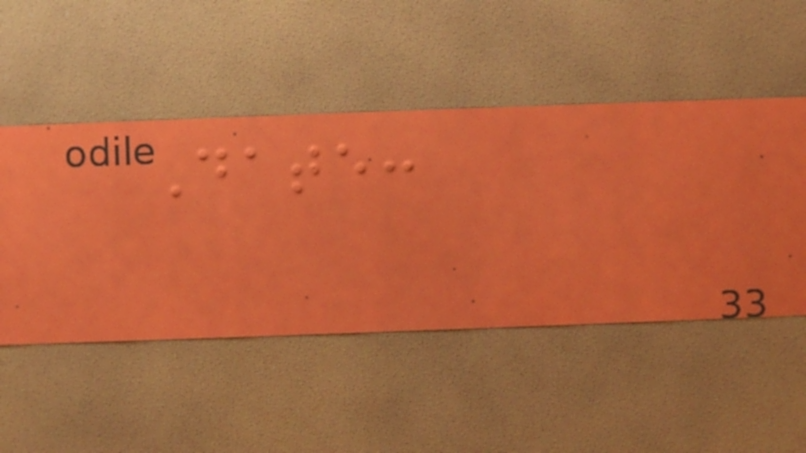Date:
